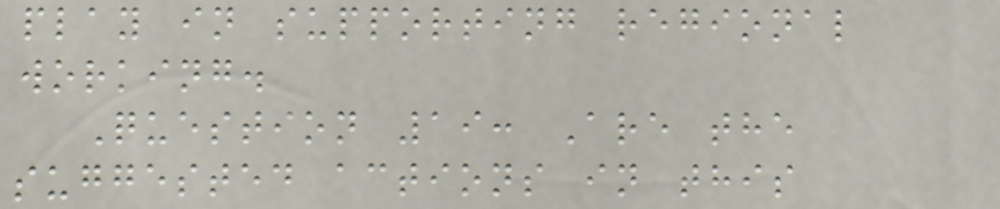play in supporting regional
working.
Question 19: Are the
suggested actions in this
